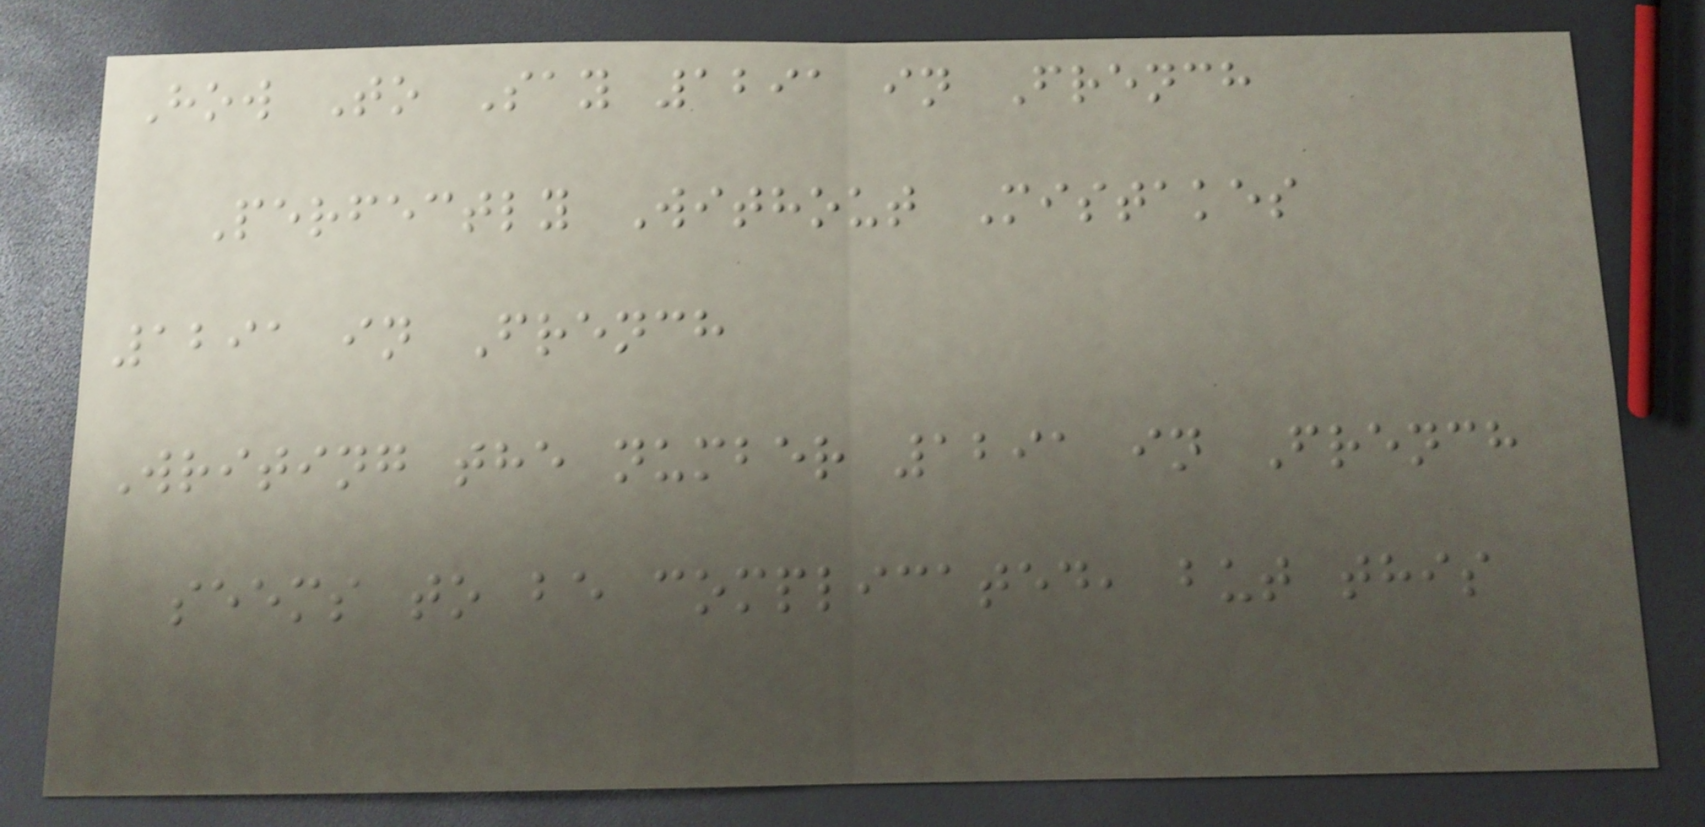How To Say 1291 in French
Perfectly Without Mistakes
1291 in French
Writing the number 1291 in French
seems to be complicated, but this
